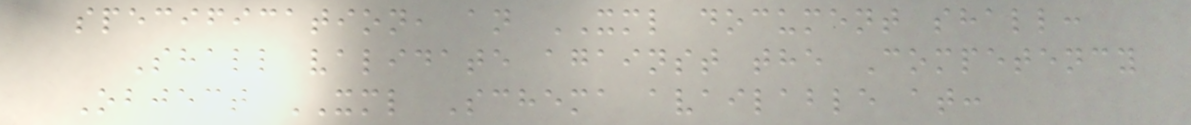specification, an XML document shall:
Shall validate against the Competency
Object XML Schema available at:
